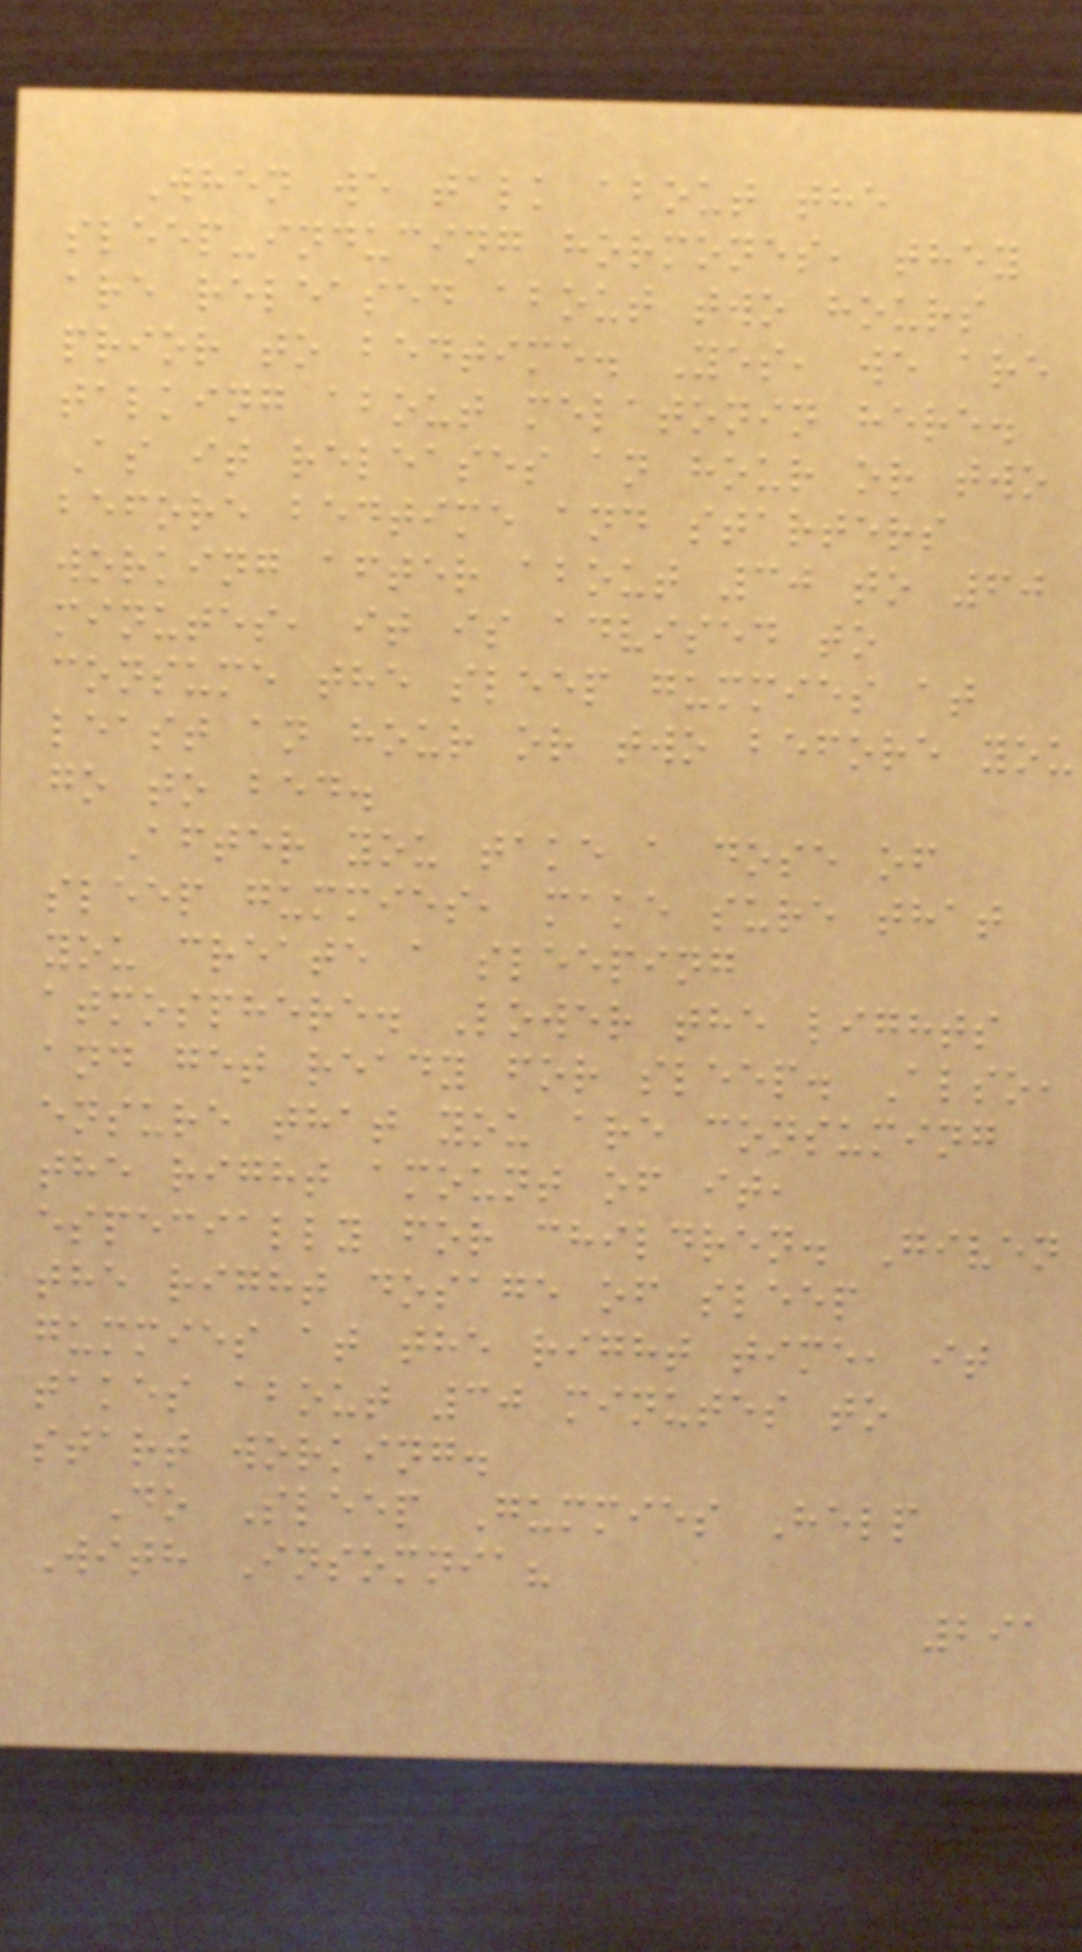When we talk about the
sleep-inducing hormones, they
are released about two hours
prior to bedtime. Yes, we are
talking about melatonin here.
As it releases an hour or two
before bedtime and starters
working after about 30 to 60
minutes, it is advised to
consume the sleep gummies at
least an hour or two before you
go to bed.
After you take a dose of
sleep gummies, make sure that
you create a sleeping
atmosphere. Lower the lights
and get ready for sleep. Also,
ensure that you are consuming
the right amount of it,
especially for children. Given
the right dosage of sleep
gummies at the right time, it
takes about 30 minutes to
start working.
Do Sleep Gummies Help
With Insomnia?
291
